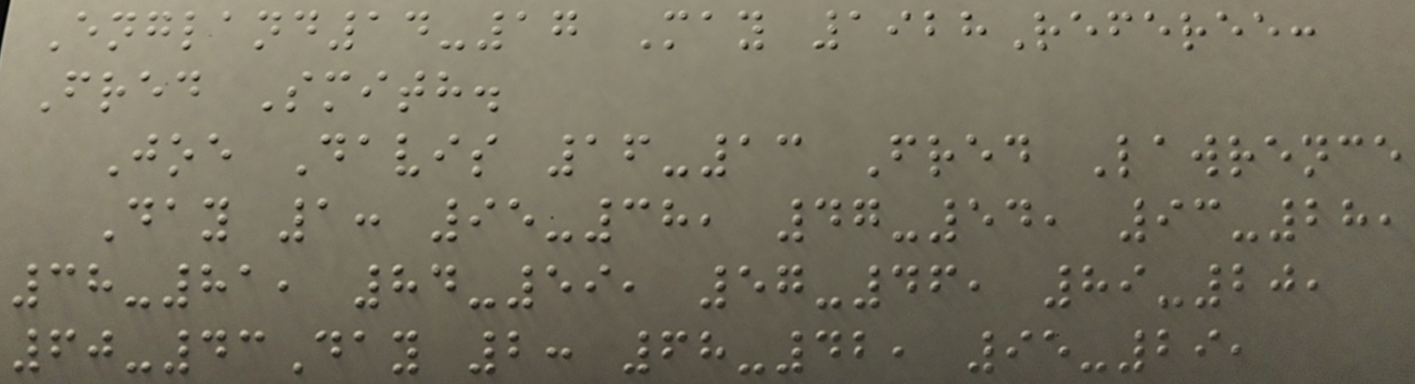England14-17 May 1928Referee:
Fred Smith.
Joe Davis 16-13 Fred Lawrence
Day 1: 95-38, 47-54, 93-28,
38-81, 84-59, 57-46, 89-20,
60-43Day 2: 68-42, 95-29,
